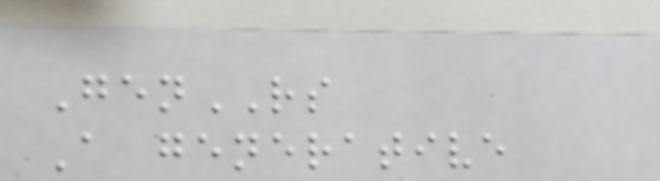GenRS
A generative
